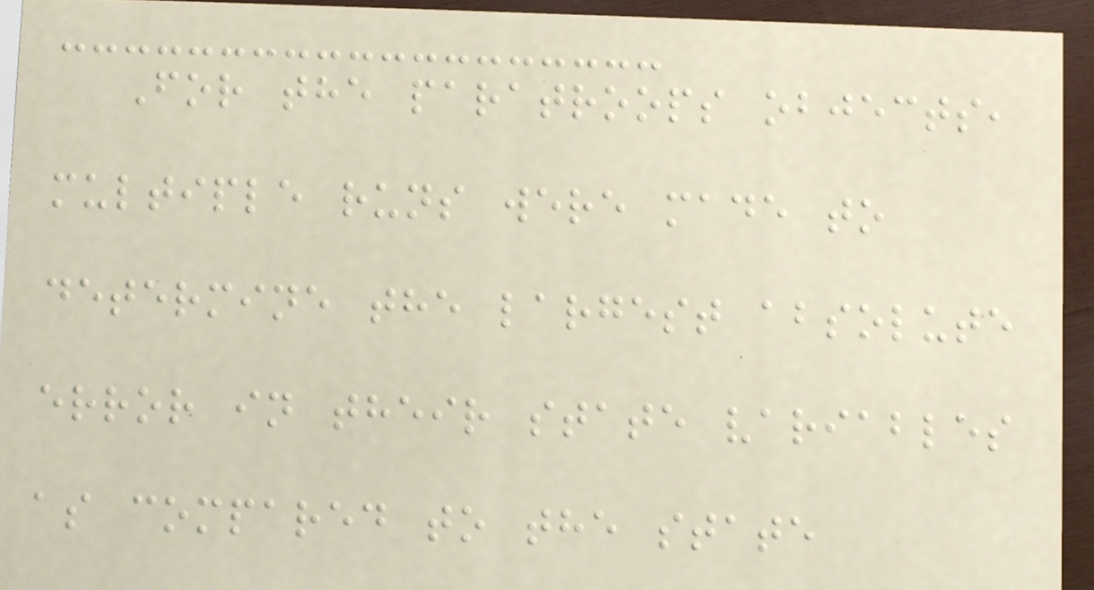For the paratroops objects,
multiple runs were made to
determine the largest absolute
error in their state variables
as compared to the state
